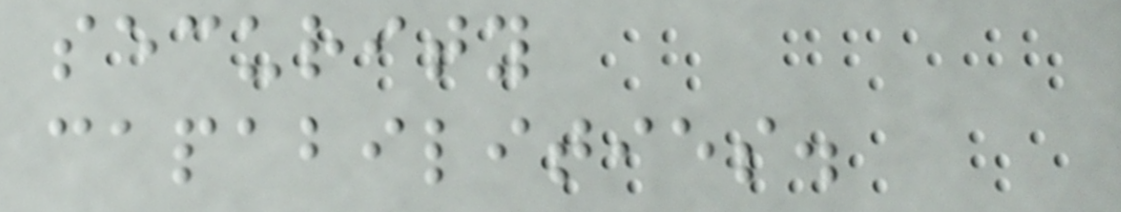security
capabilities.
